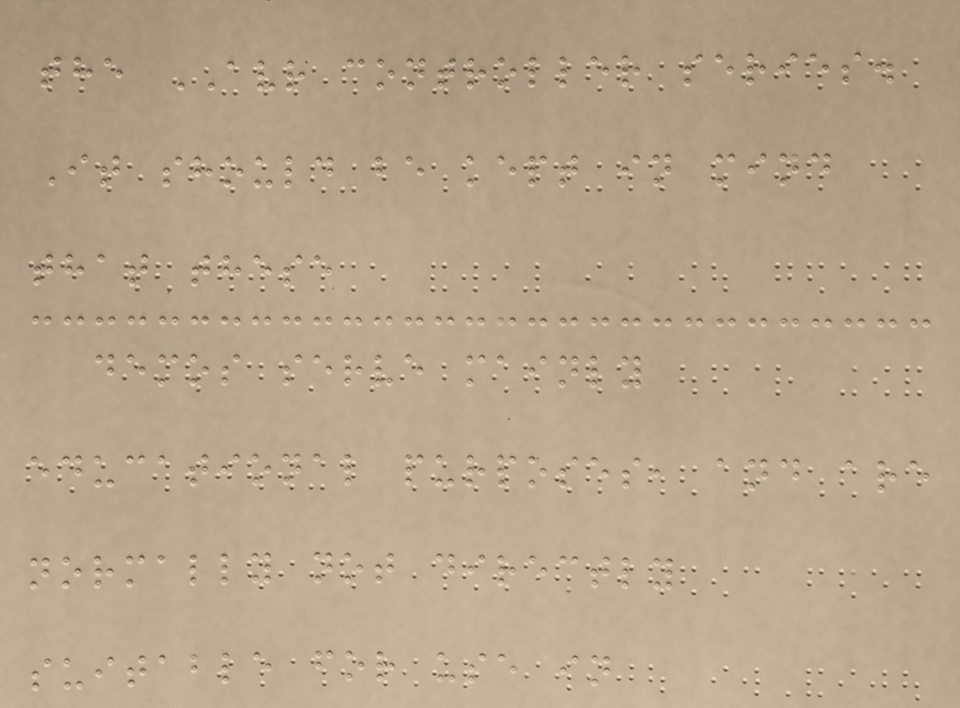the AVR controller series.
It should be kept in mind
that these
demos serve mainly
educational purposes, and are
normally not directly
suitable for use in
